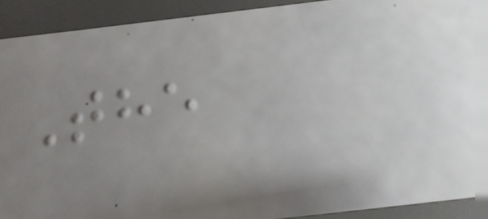The
